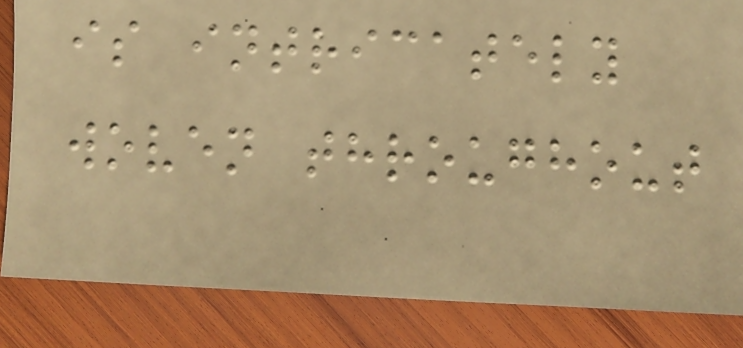is intricately
woven throughout
